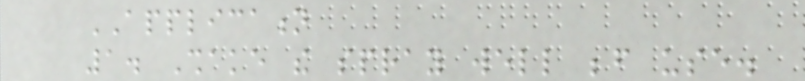APPLICATION
1. Shake the spray well before use.
